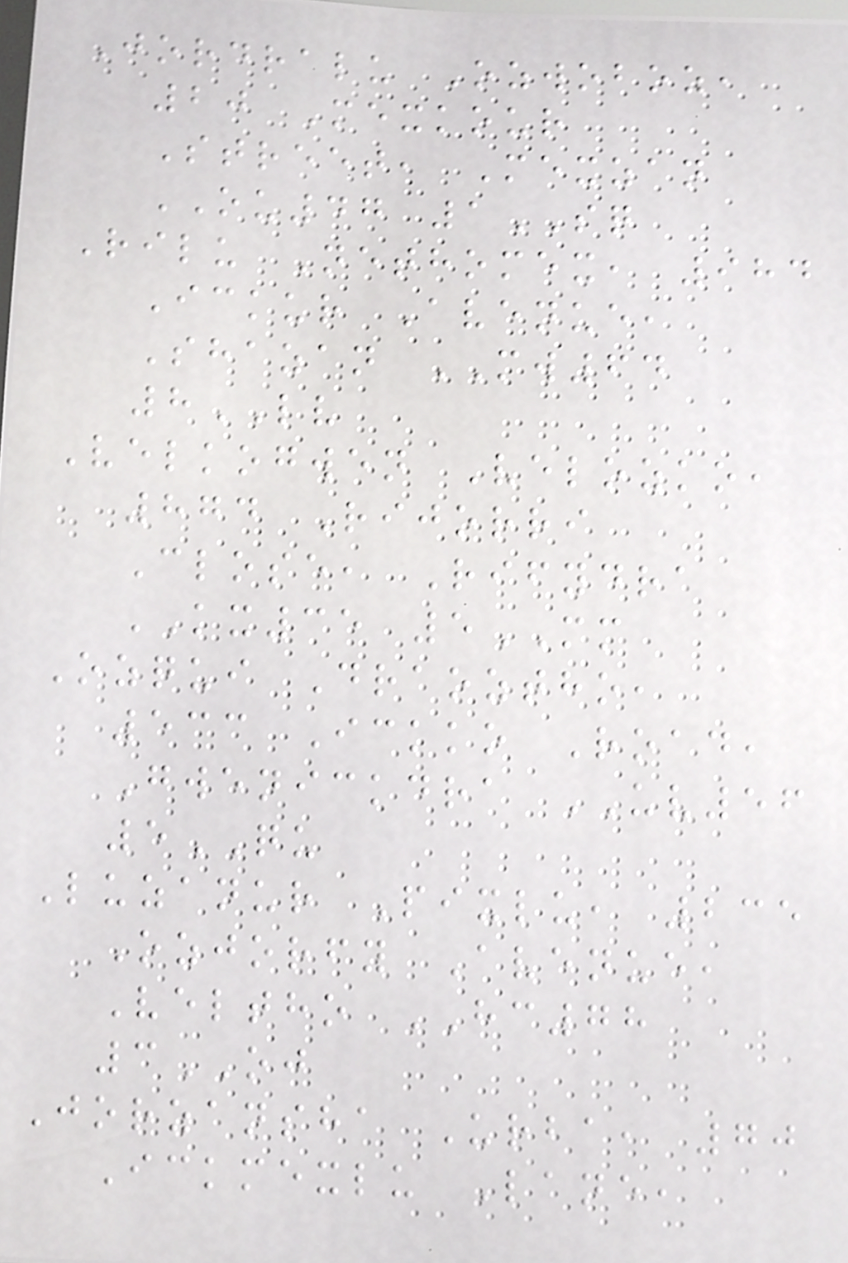Jordralu Ozwoboz,
20 Mexkour
Street, Mexzan
OU47 1SQ
Rilu Nethomex, 984
Ickur Avenue,
Shazan MW64
8LV
Velkogwen Velozko,
874 Rijorri
Close, Rifydra
KX35 5MM
Ozqui Draoztho,
533 Ickko Road,
Gwenickdra UV56
5QU
Luzanur Pixlu, 235
Ozjorfy Avenue,
Veltho HC78
3OJ
Jorzansha Urba, 70
Ickmexlu Lane,
